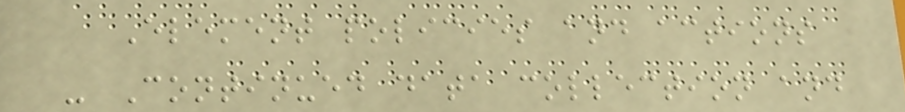Element policies and actions
- Continued data collection and
